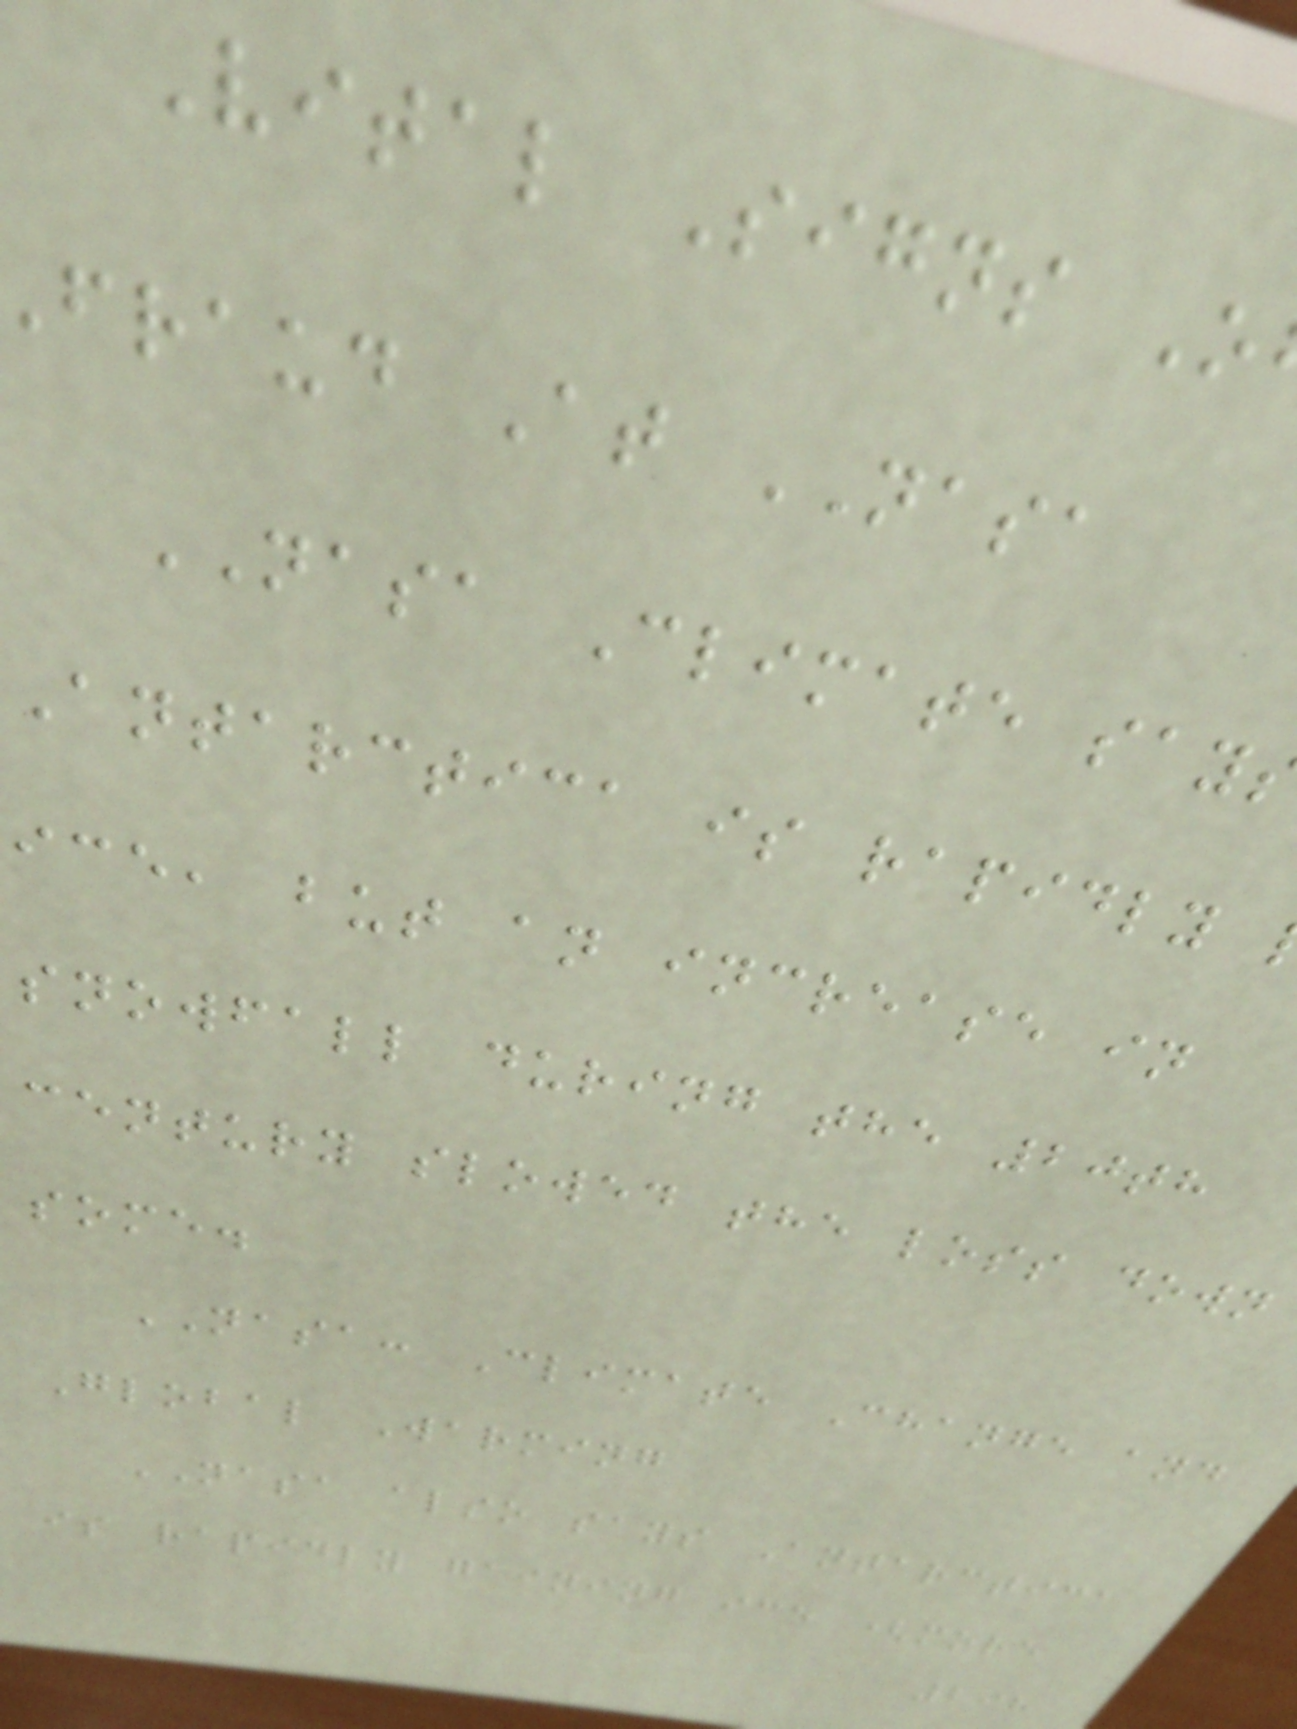Vital Signs O
fraud At NASA
NASA Climate say
Antarctica is rapidly
ice, but an increase in
snowfall during the 20th
century slowed the loss down
some.
NASA: Climate Change and
Global Warming
NASA also says Antarctica
is rapidly gaining ice (more
298
